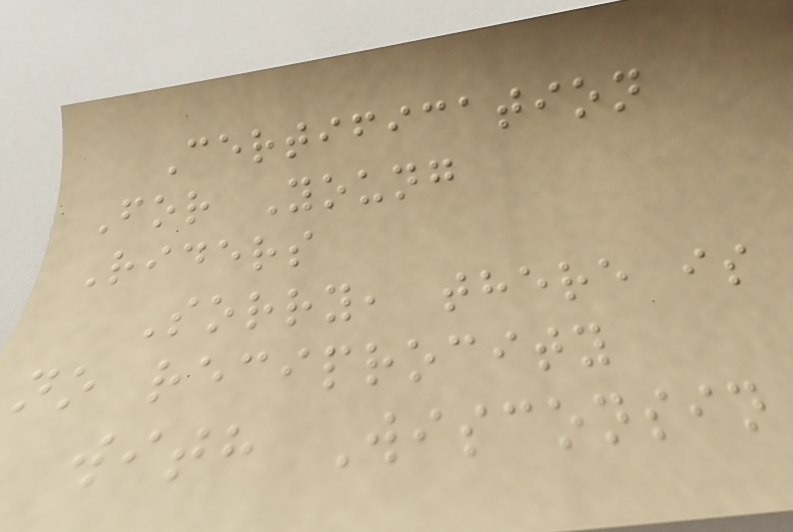Certification
For Young
Riders
Sorry, there is
no reciprocity
with Wisconsin
